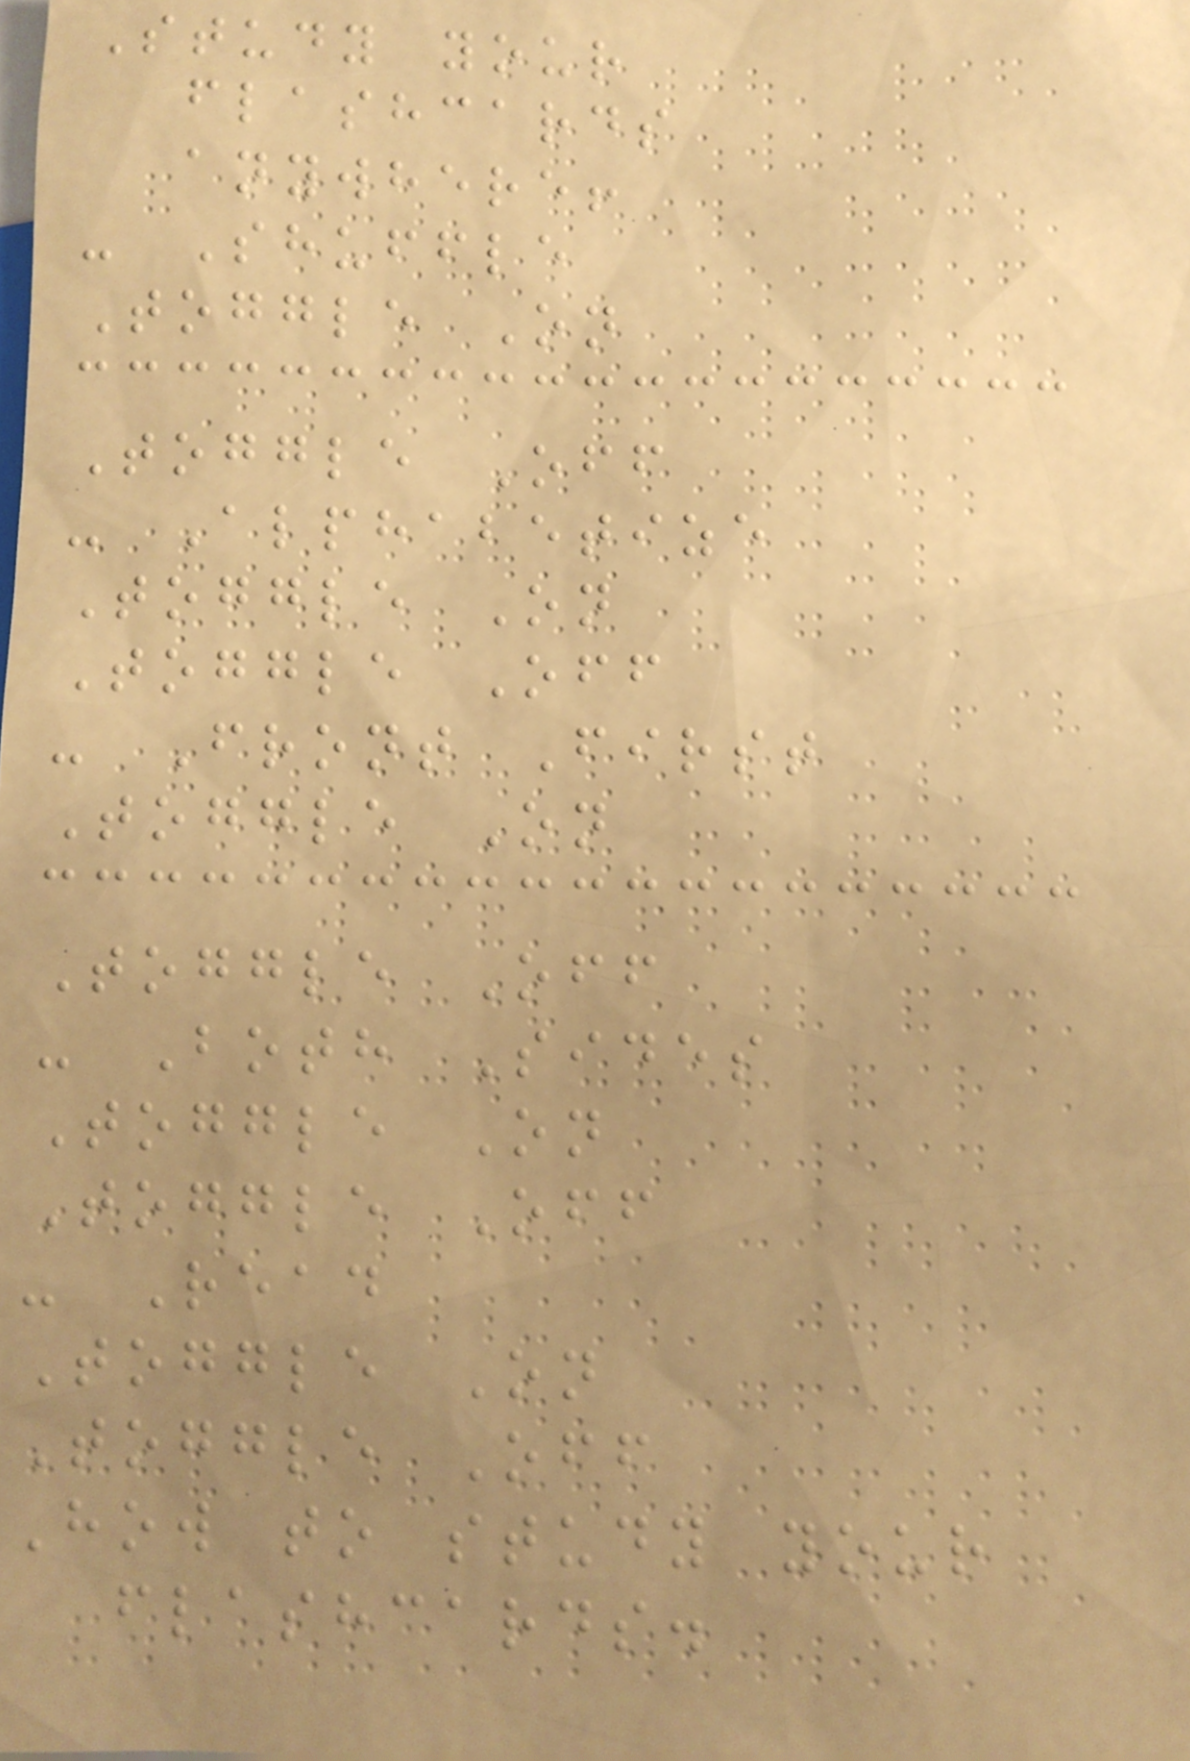Study your
flashcards
anywhere!
- Shuffle
Toggle On
Toggle Off
- Alphabetize
Toggle On
Toggle Off
- Front First
Toggle On
Toggle Off
- Both Sides
Toggle On
Toggle Off
- Read
Toggle On
Toggle Off
How to study your
flashcards.
